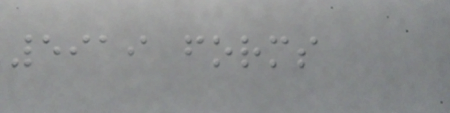5919 forms
